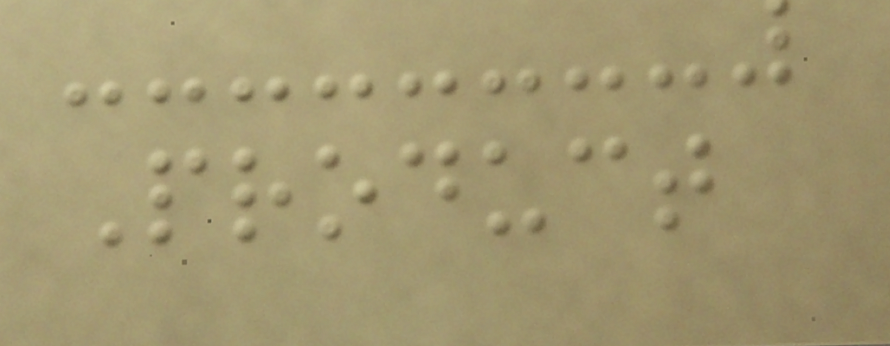Product
